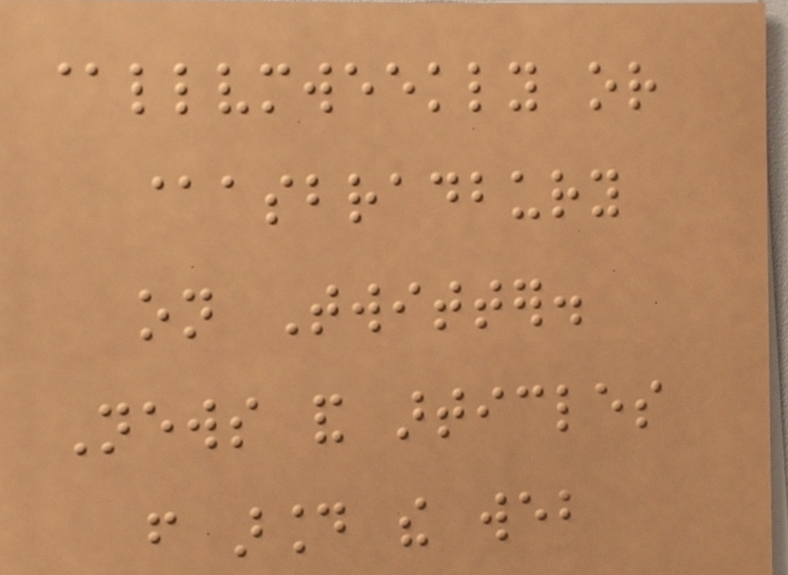@llvmweekly or
@asbradbury
on Twitter.
News and articles
from around the web
